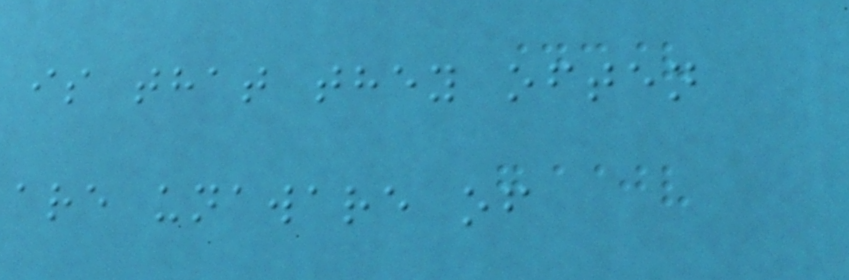is that they often
are unaware of
